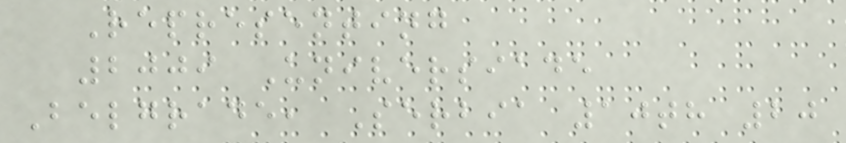Representing
2009 Universiade
Belgrade, Serbia 10th 20
